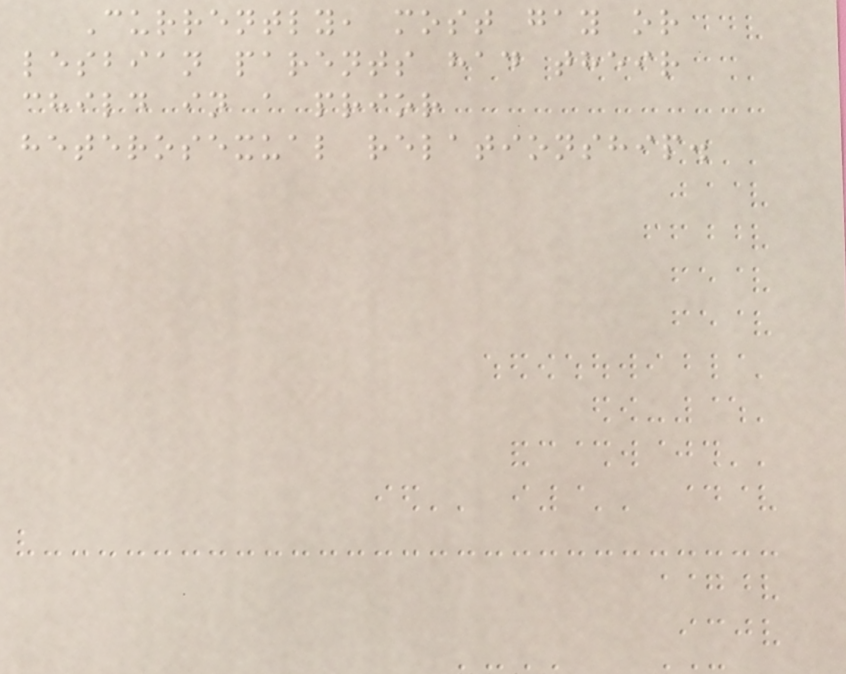Currently, most gay or
lesbian parents had their
child in a prior
heterosexual relationship.
